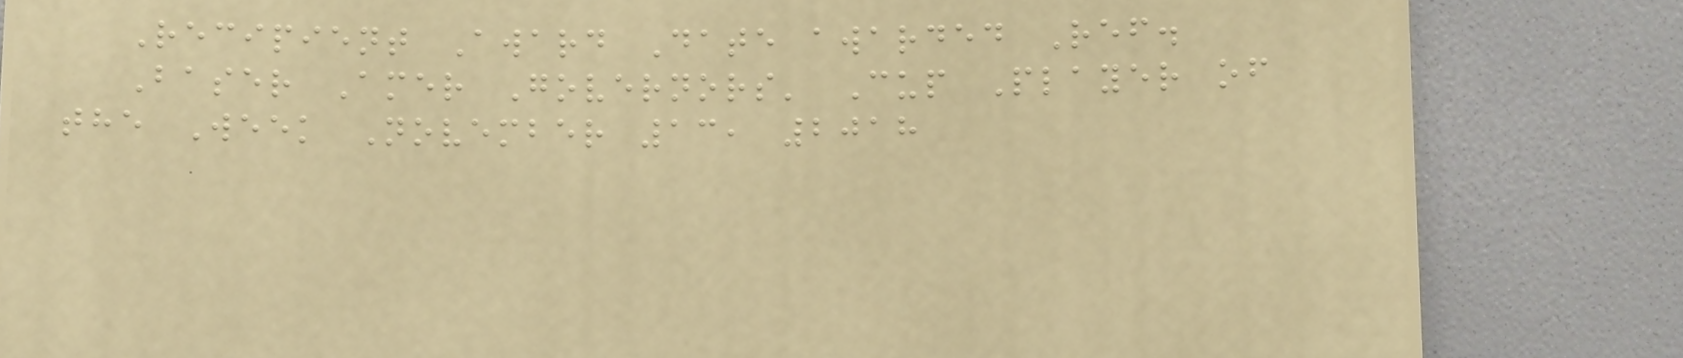Recipient Award Date awarded Ref.
Baser Amer Governors' Cup Player of
the Week November 13, 2018
